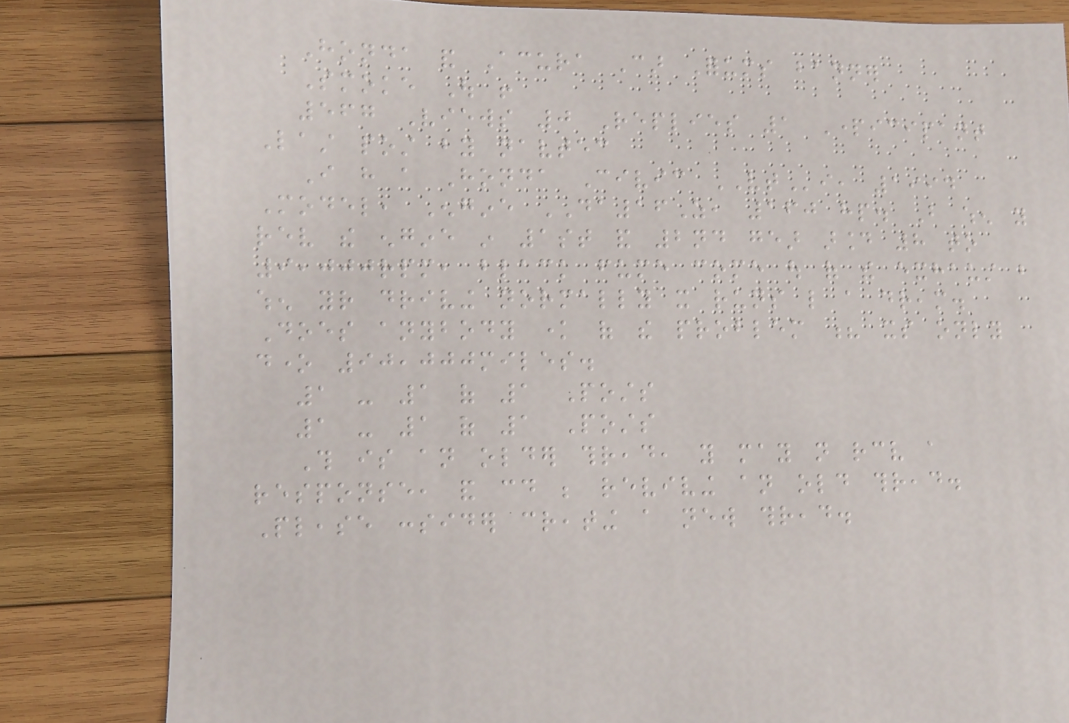Honda and Acura Car Forums banner
Smoke Out !
567 Views 0 Replies 1 Participant
Last post by navtec
I have a Honda Civic VTi, 1994
Model, Engine DA16Z, 160 hp. But when you
rev the engine in 1st and 2nd gear around 8 to
9,000rpm, black fume come out of the exhaust but
when your driving normally it runs like a dream.
Does anybody know of the problem ? its only
done 90,000miles.
1 - 1 of 1 Posts
1 - 1 of 1 Posts
This is an older thread, you may not receive a
response, and could be reviving an old thread.
Please consider creating a new thread.
